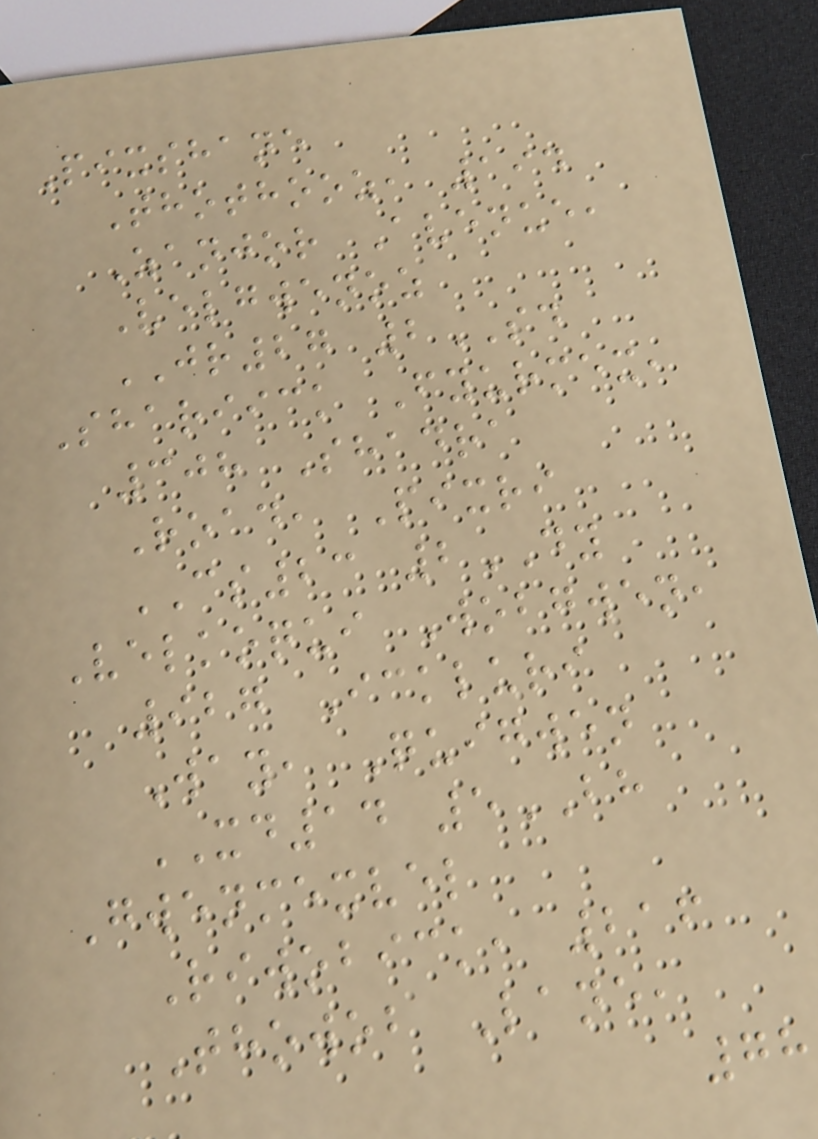Pixshane
Thothooz, 194
Zanjor Avenue,
Velgwenoz
JR27 2SD
Shariick Fyurmex,
308 Shadra
Road, Pixri
CS23 2DY
Velkoqui Wobgwen,
927 Ickluri
Way, Quigwen
XD14 5BH
Gwenmexvel
Riwobick, 216
Thowob Lane,
78
